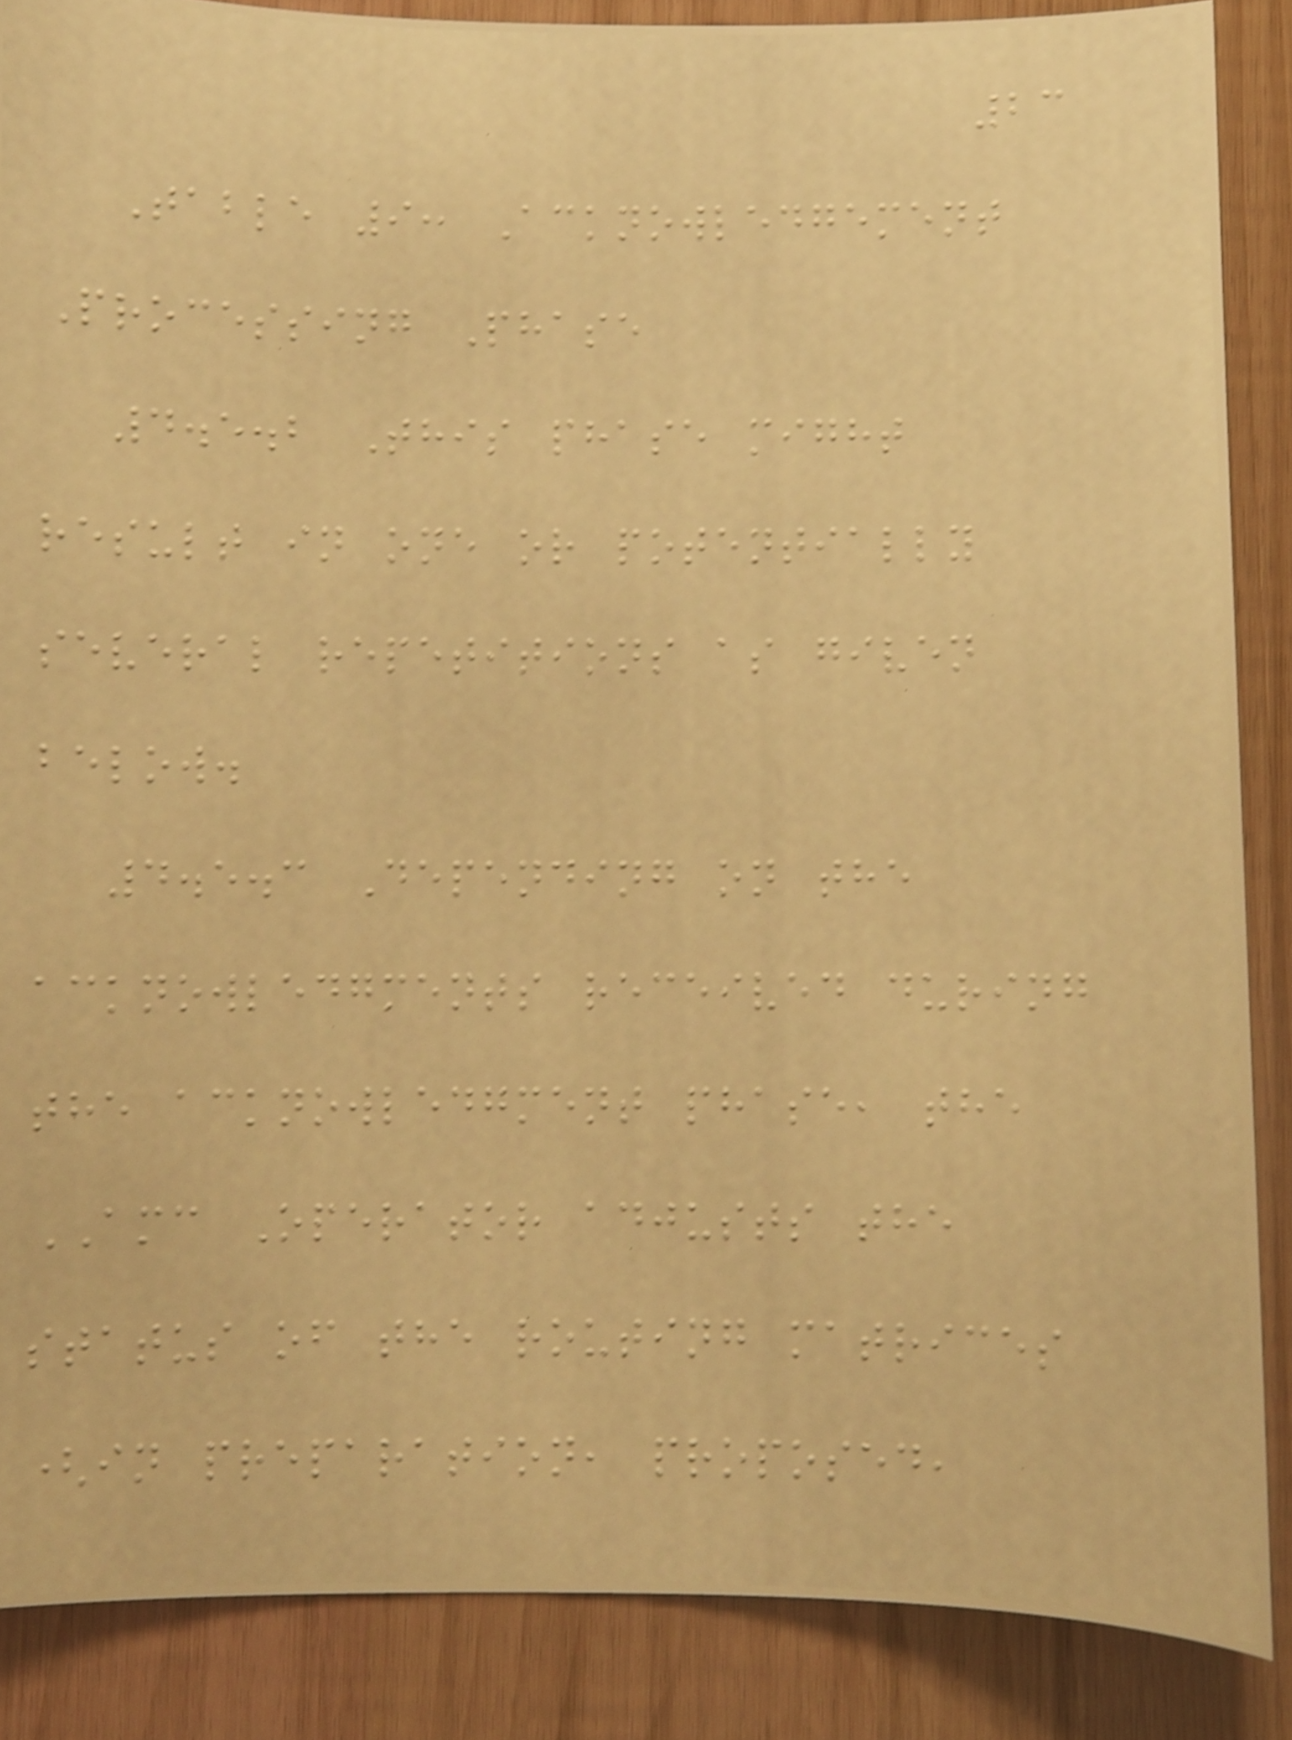23
Table 9: Acknowledgement
Processing Phase
4.5.2 This phase might
result in one or potentially
several repetitions as given
below.
4.5.3 Depending on the
acknowledgments received during
the acknowledgment phase, the
AMC Operator adjusts the
status of the routing matrices
(in preparation, proposed,
